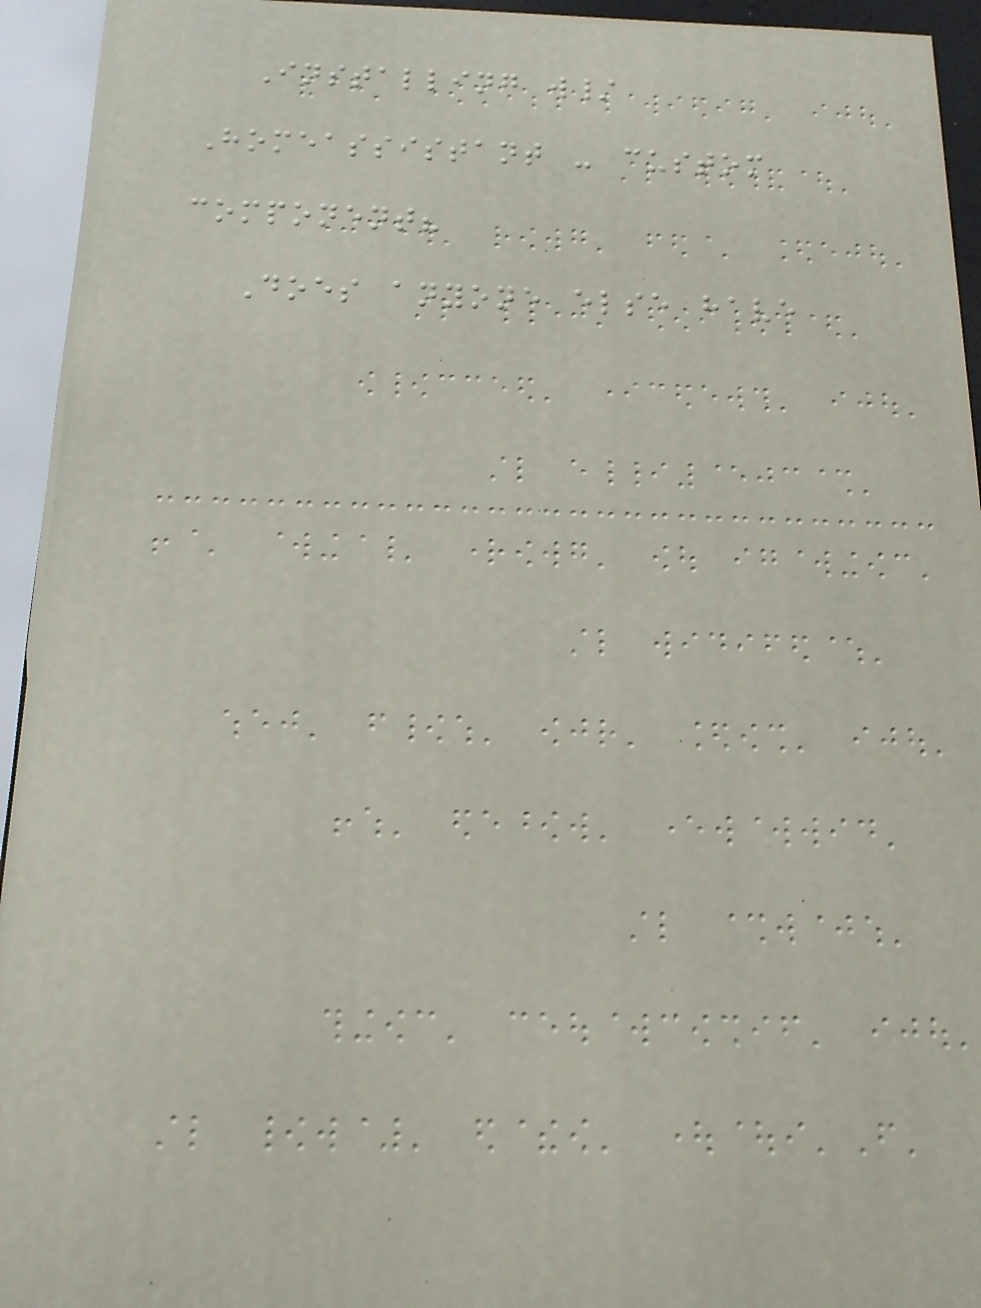Installing w/
Homeassistant - custom
component?
Does anyone else have
